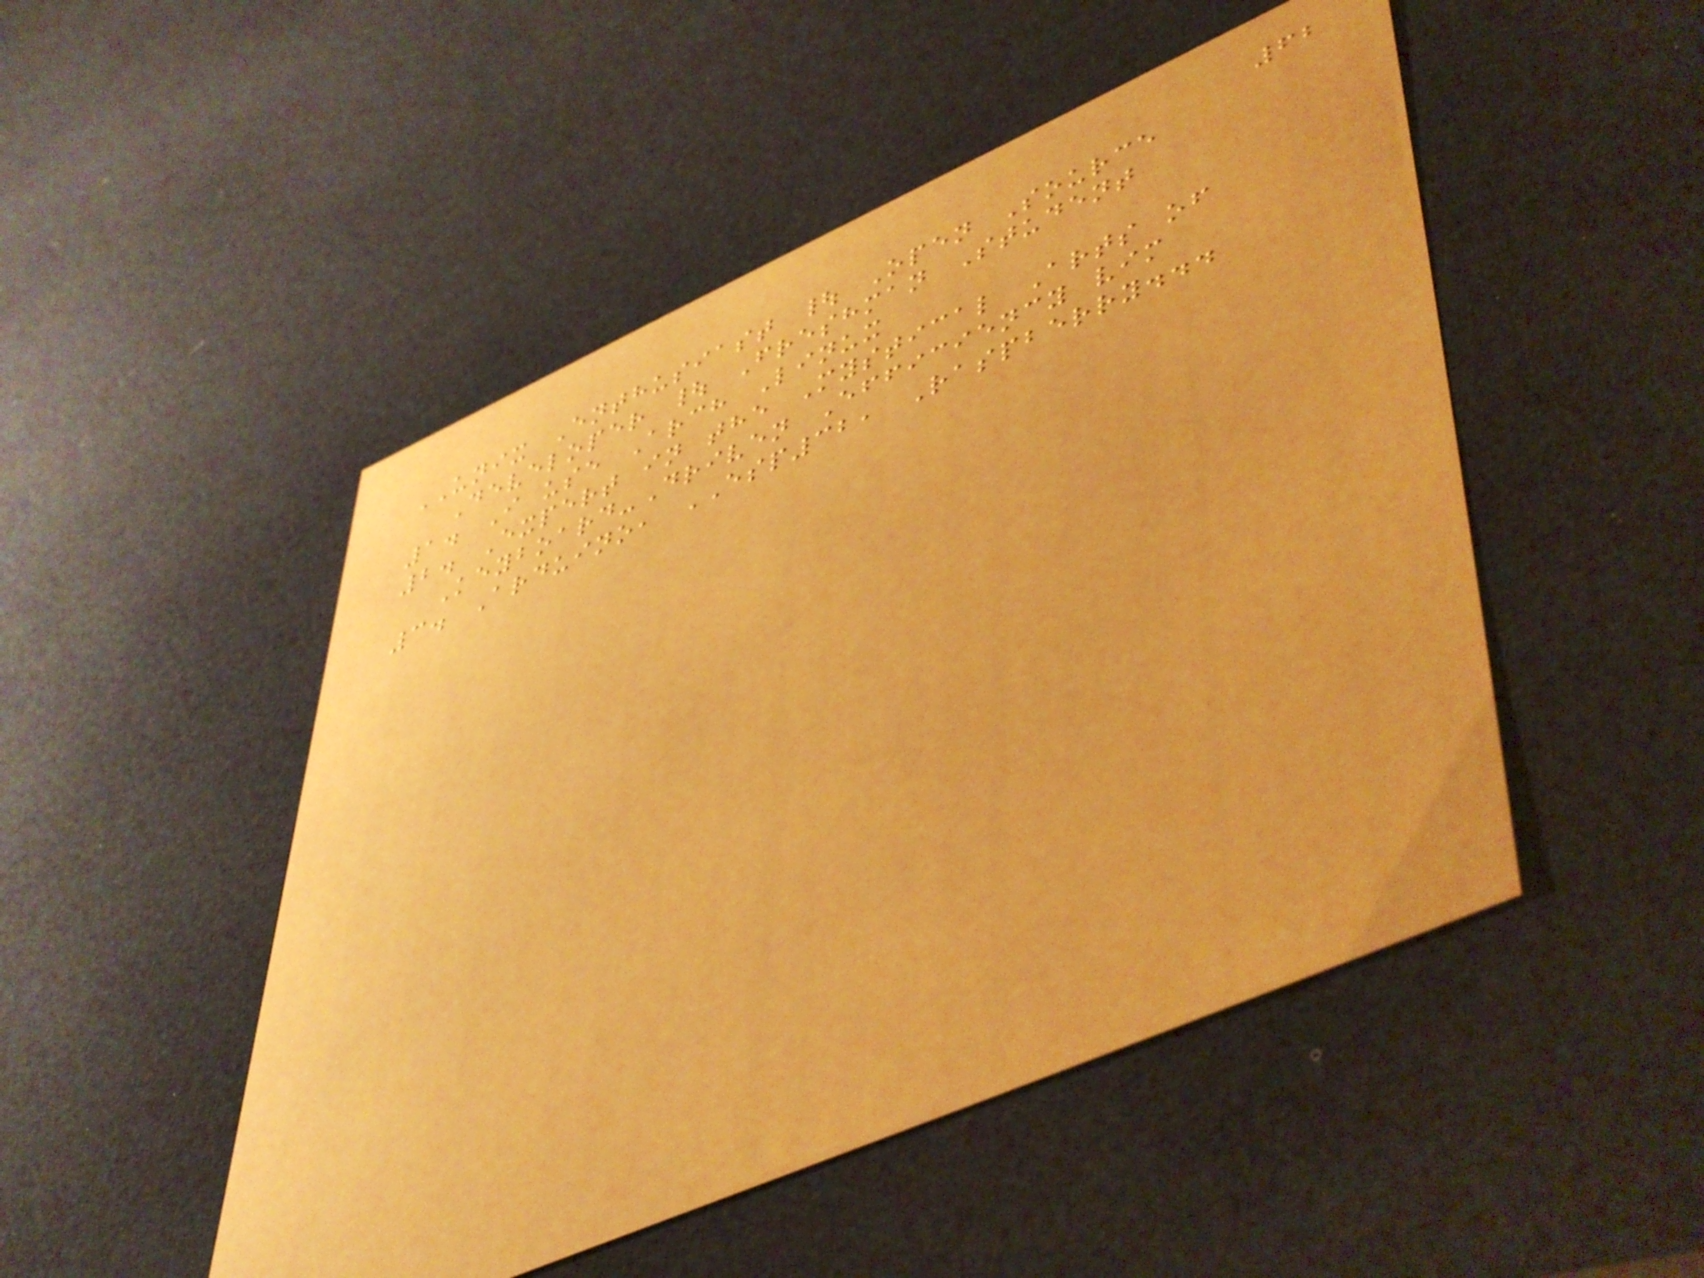62
UNIX Enthusiast | Open Source
Developer | Freshman Student
1. I use Arch Linux
2. Expert in the Mystical Arts of
Keyboard-Driven Efficiency vim
3. Arduino, ESP32, Raspberry...
